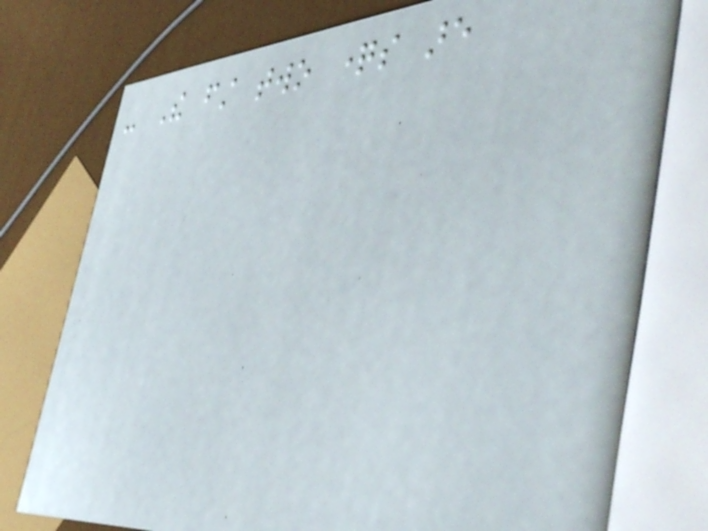- The first two questions are
